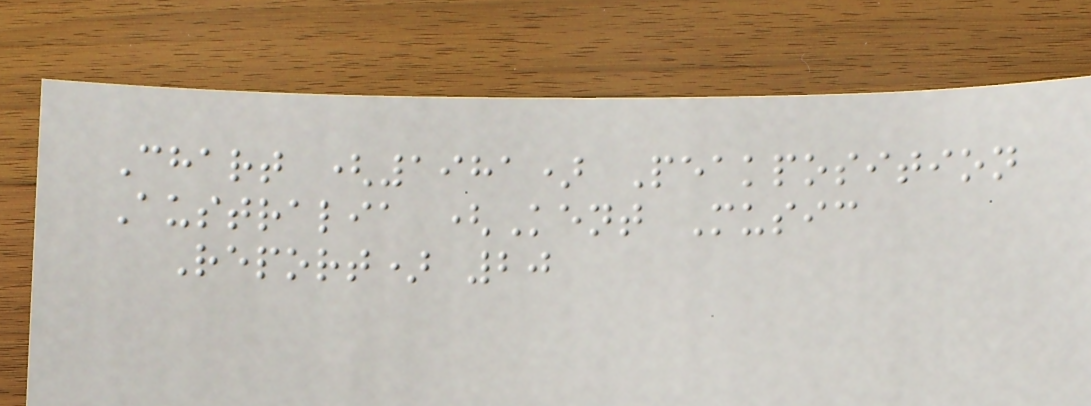Chart (1981) Peakposition
Australia (Kent Music
Report) 20
